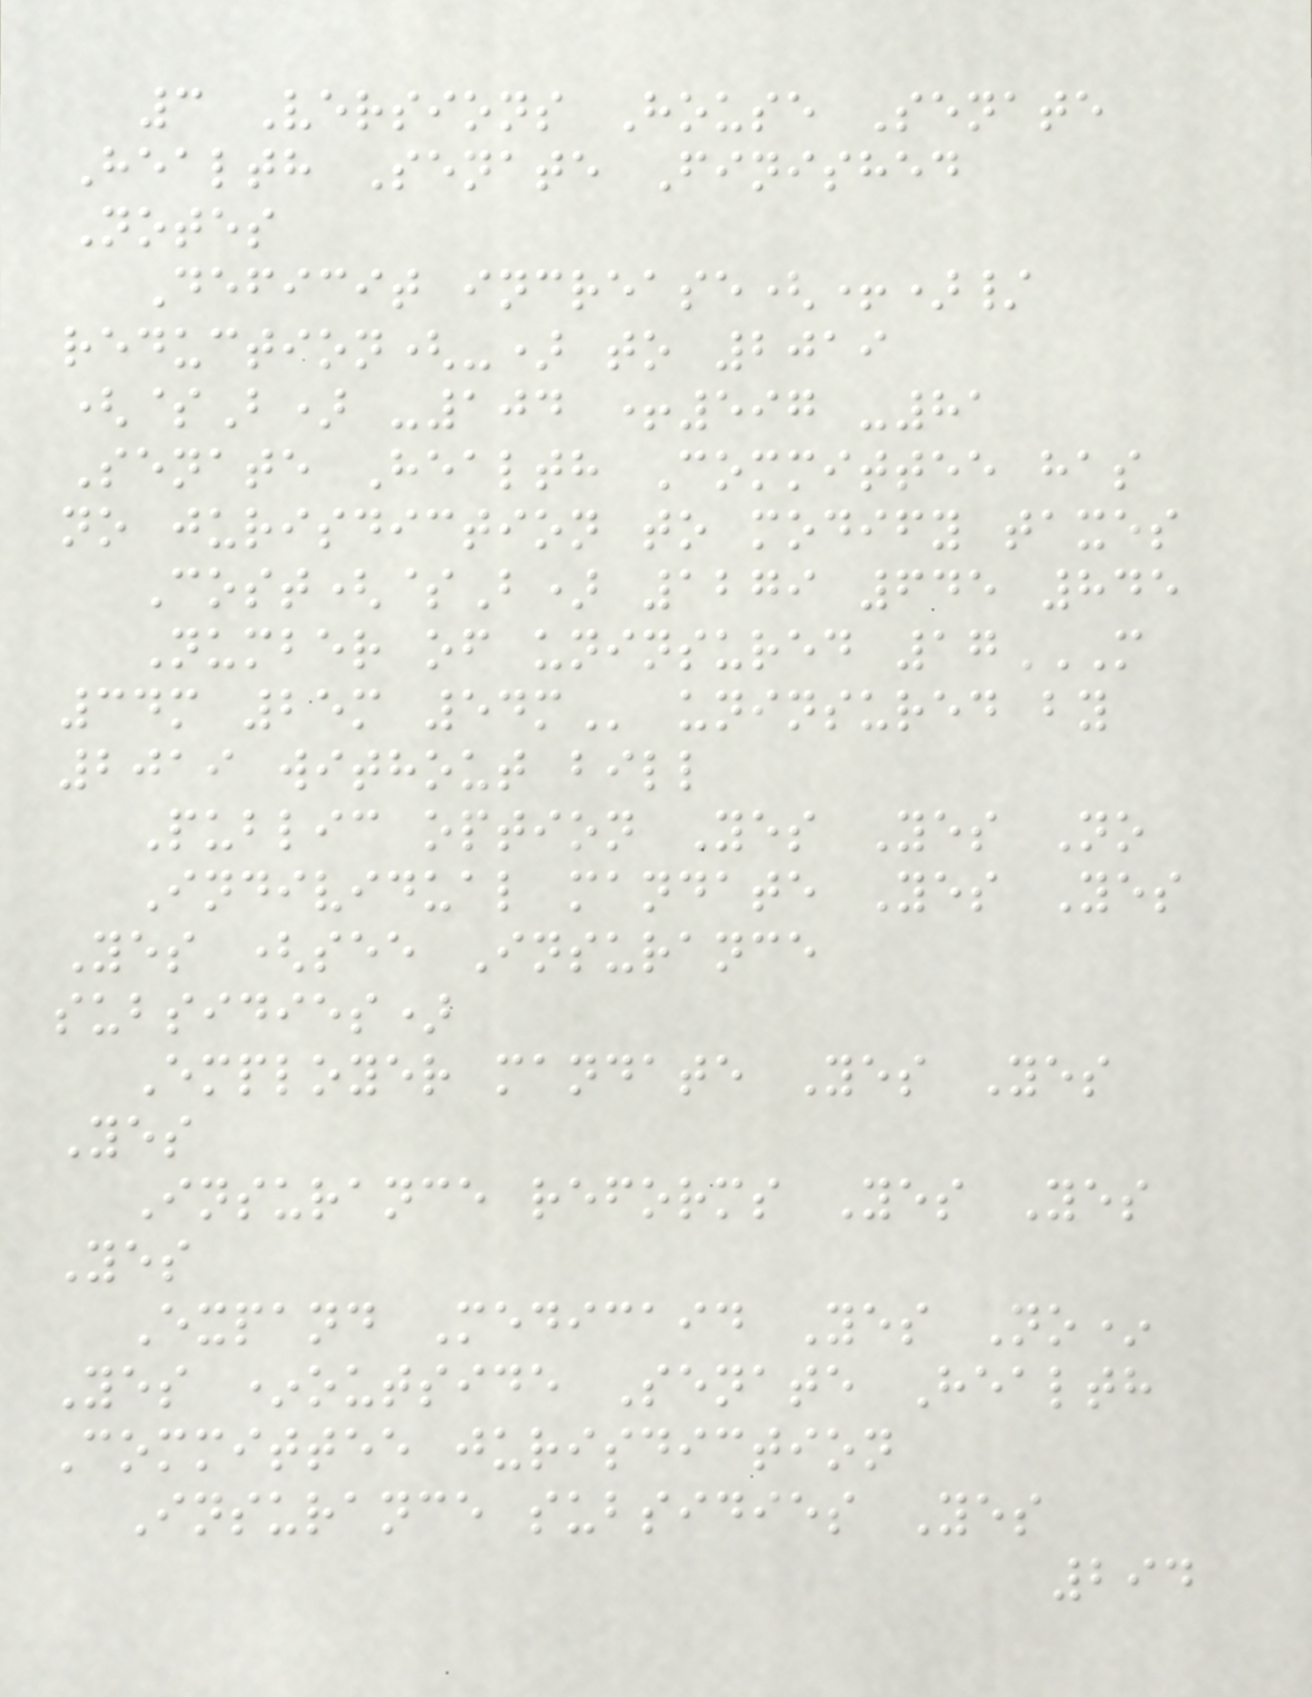3 Versions House Senate
Health Senate Finished
Notes
Deficit increase(+)/
reduction(-) to 2019
($B) -104 +597 -81
Senate Health Committee has
no jurisdiction to modify taxes
Cost($B) 1279 645 845
Number of uninsured 17M
34M 25M 54M uninsured by
2019 without bill
Public option Yes Yes No
Individual mandate Yes Yes
Yes (see Insurance
subsidies)
Employer mandate Yes Yes
Yes
Insurance reforms Yes Yes
Yes
Expand Medicaid Yes No*
Yes *outside Senate Health
Committee jurisdiction
Insurance subsidies Yes
294
